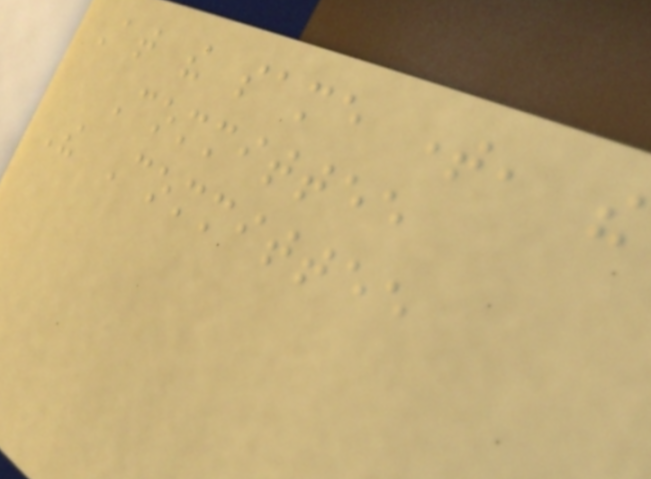At the same time, the
Committee
The Committee
